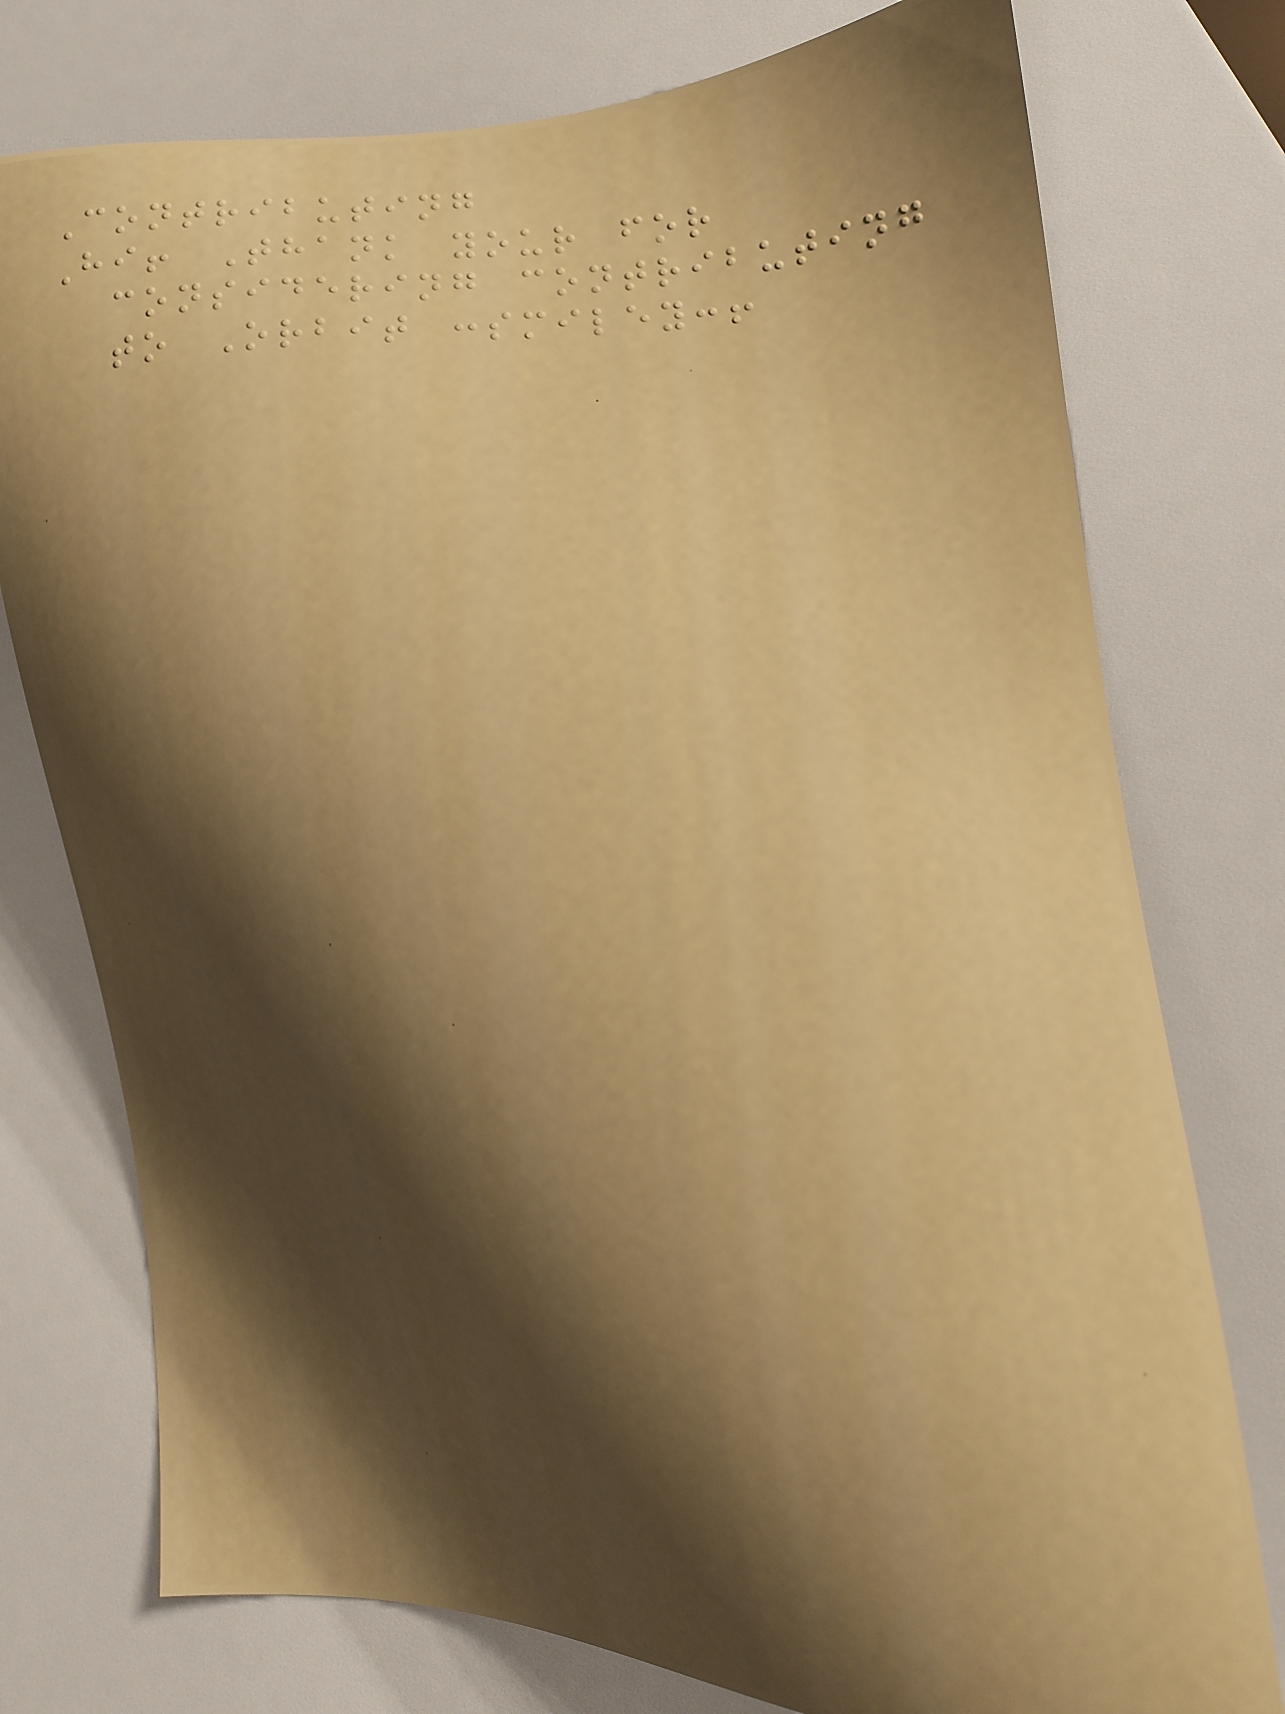Contributing
Hi! Thank your for
considering contributing
to Orbit :smiley:!
